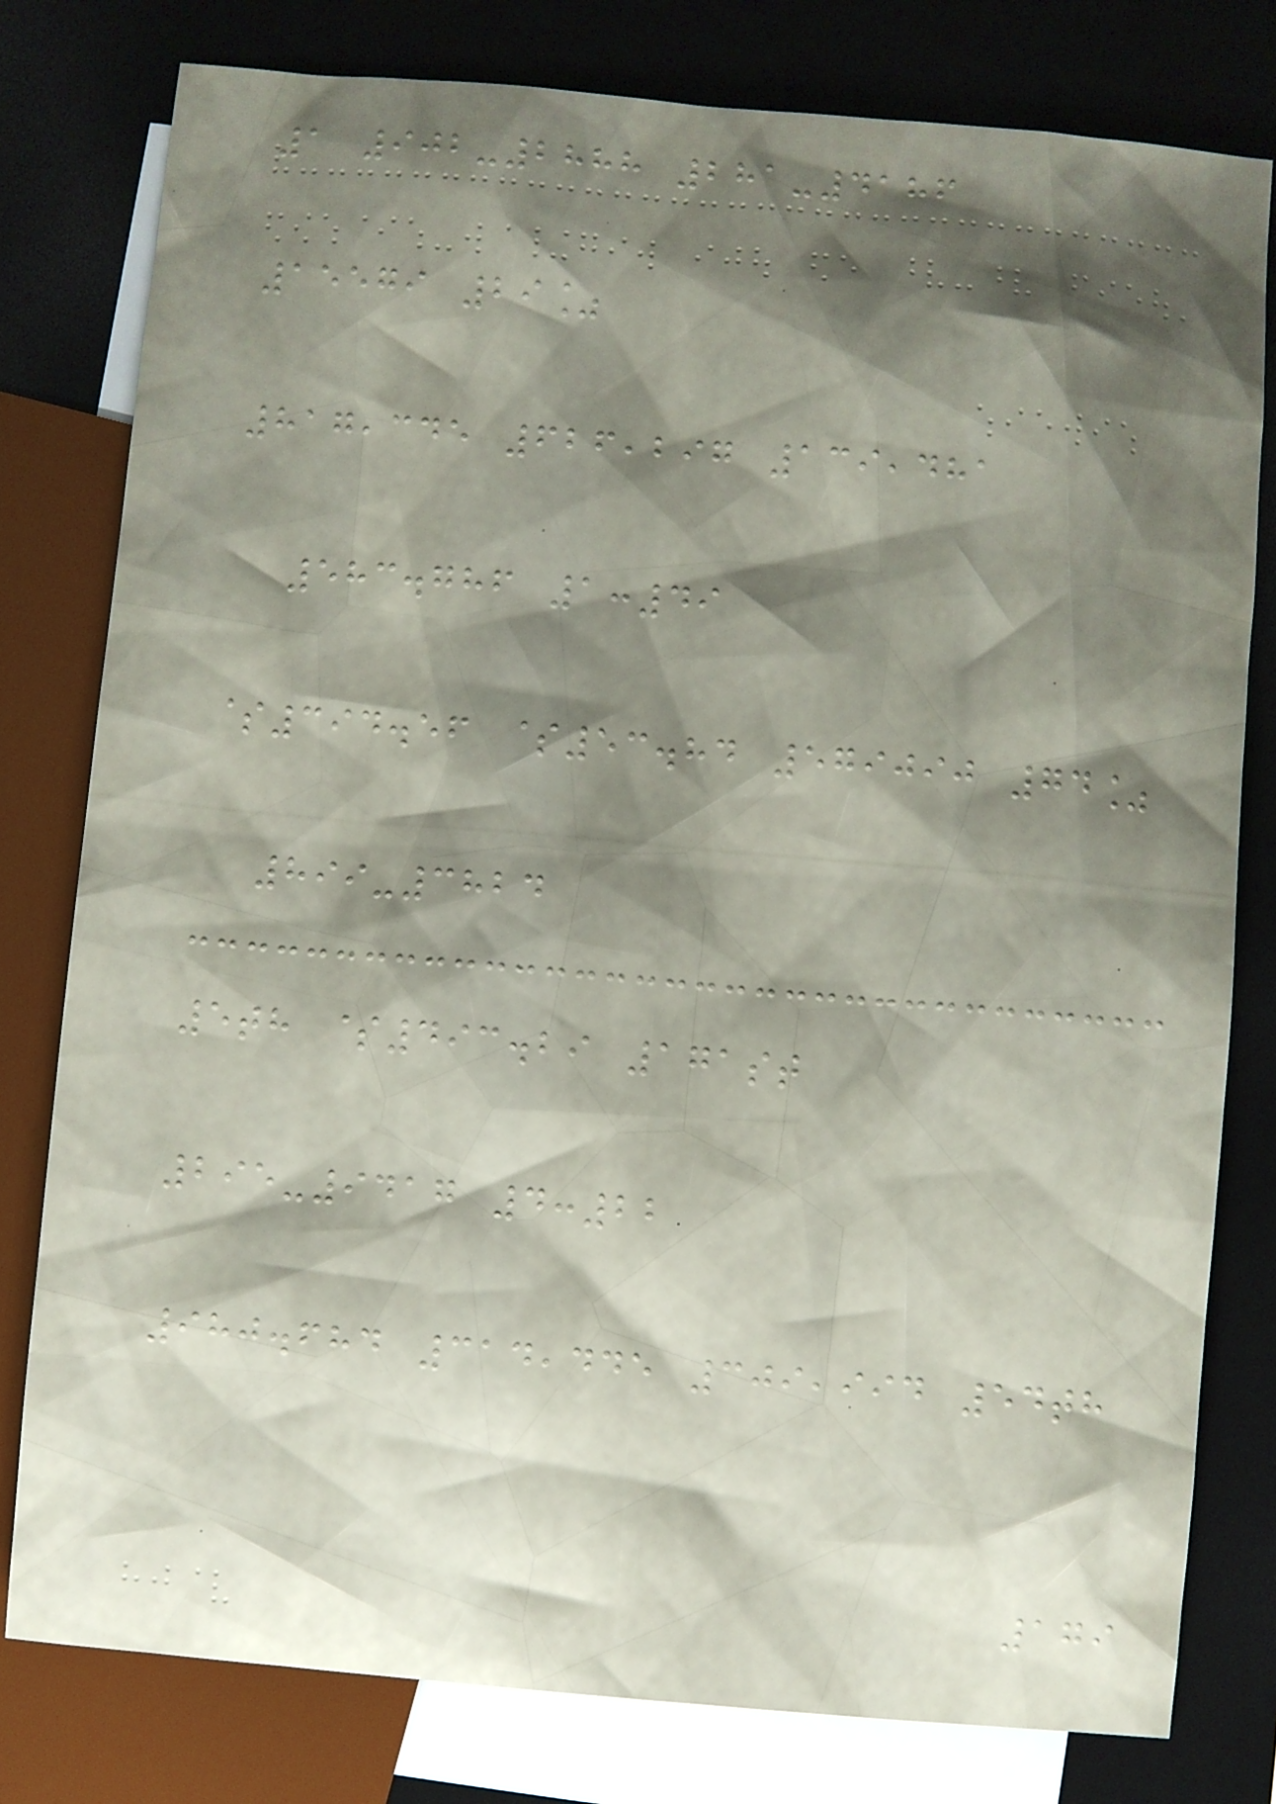1 902-2888 281-4186
15579 29%
817,345 626,297 139,481
583.786 1:49
$394.56 $53.84 579090 74%
899-3824
5th $493.29 171st
295-9417 4:22
980.684 314,445 309,994 54th
179
